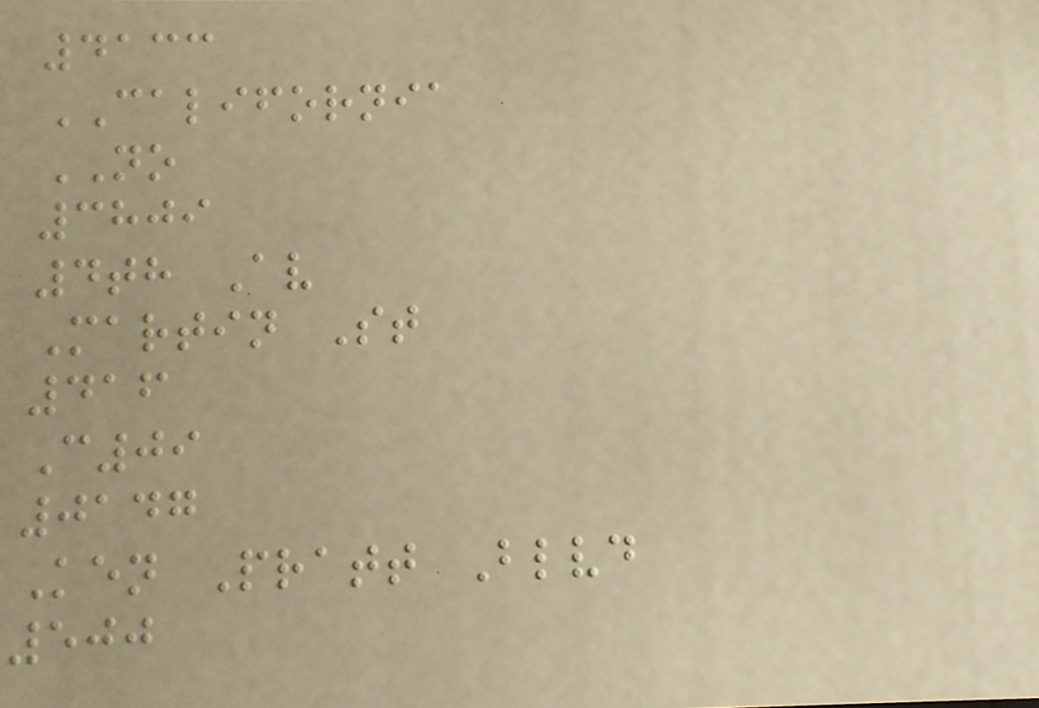4133
CALIFORNIA
NO
3809
4th Av
Martin St
416
C09
0147
Ken Pratt Blvd
500
